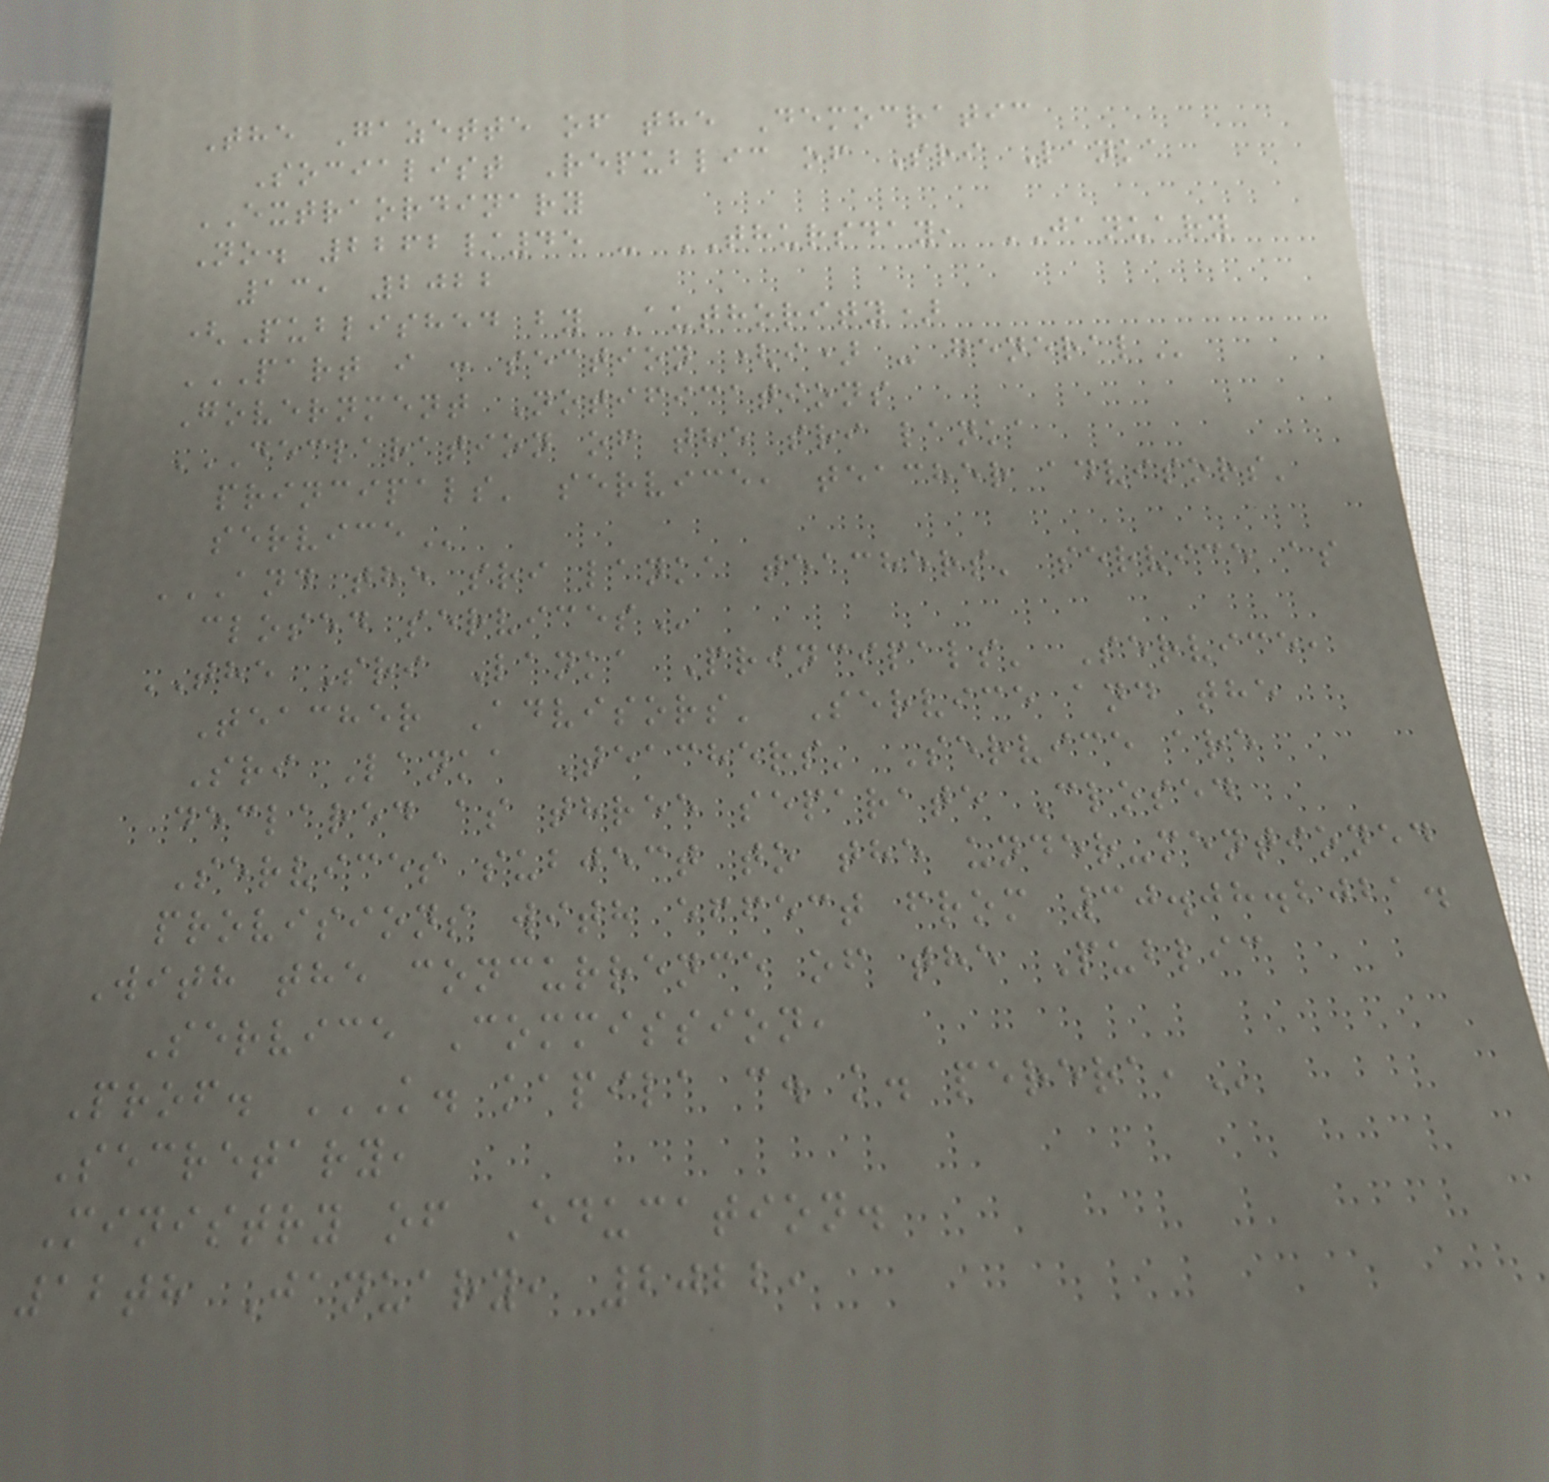The Gazette of the Democratic
Socialist Republic of Sri Lanka
EXTRAORDINARY
No. 2262/45 - THURSDAY, JANUARY
13, 2022
(Published by Authority)
PART I : SECTION (I) - GENERAL
Government Notifications
DECLARATION OF THE SRI LANKA
PRINCIPALS' SERVICE, TEACHER ADVISORS'
SERVICE
AND THE SRI LANKA TEACHERS' SERVICE AS
CLOSED SERVICES
THE Sri Lanka Principals' Service,
Teacher Advisors' Service and the
Sri Lanka Teachers' Service are
declared as three separate Closed
Services subject to the under-mentioned
provisions with effect from 30.08.2021.
With the concurrence of the Public
Service Commission,
Prof. K. KAPILA C. K. PERERA,
Secretary,
Ministry of Education.
12th January, 2022,
